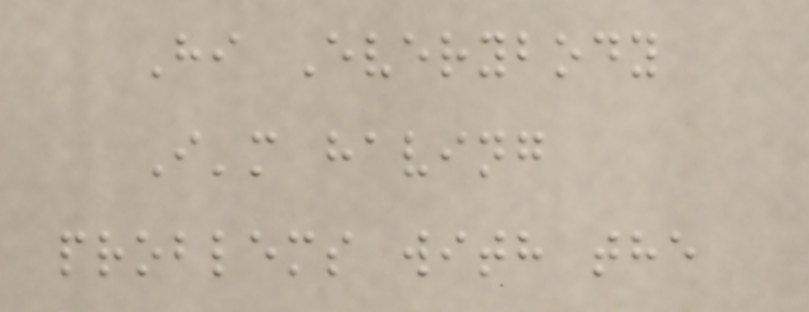Hi Everybody
I'm having
problems with the
